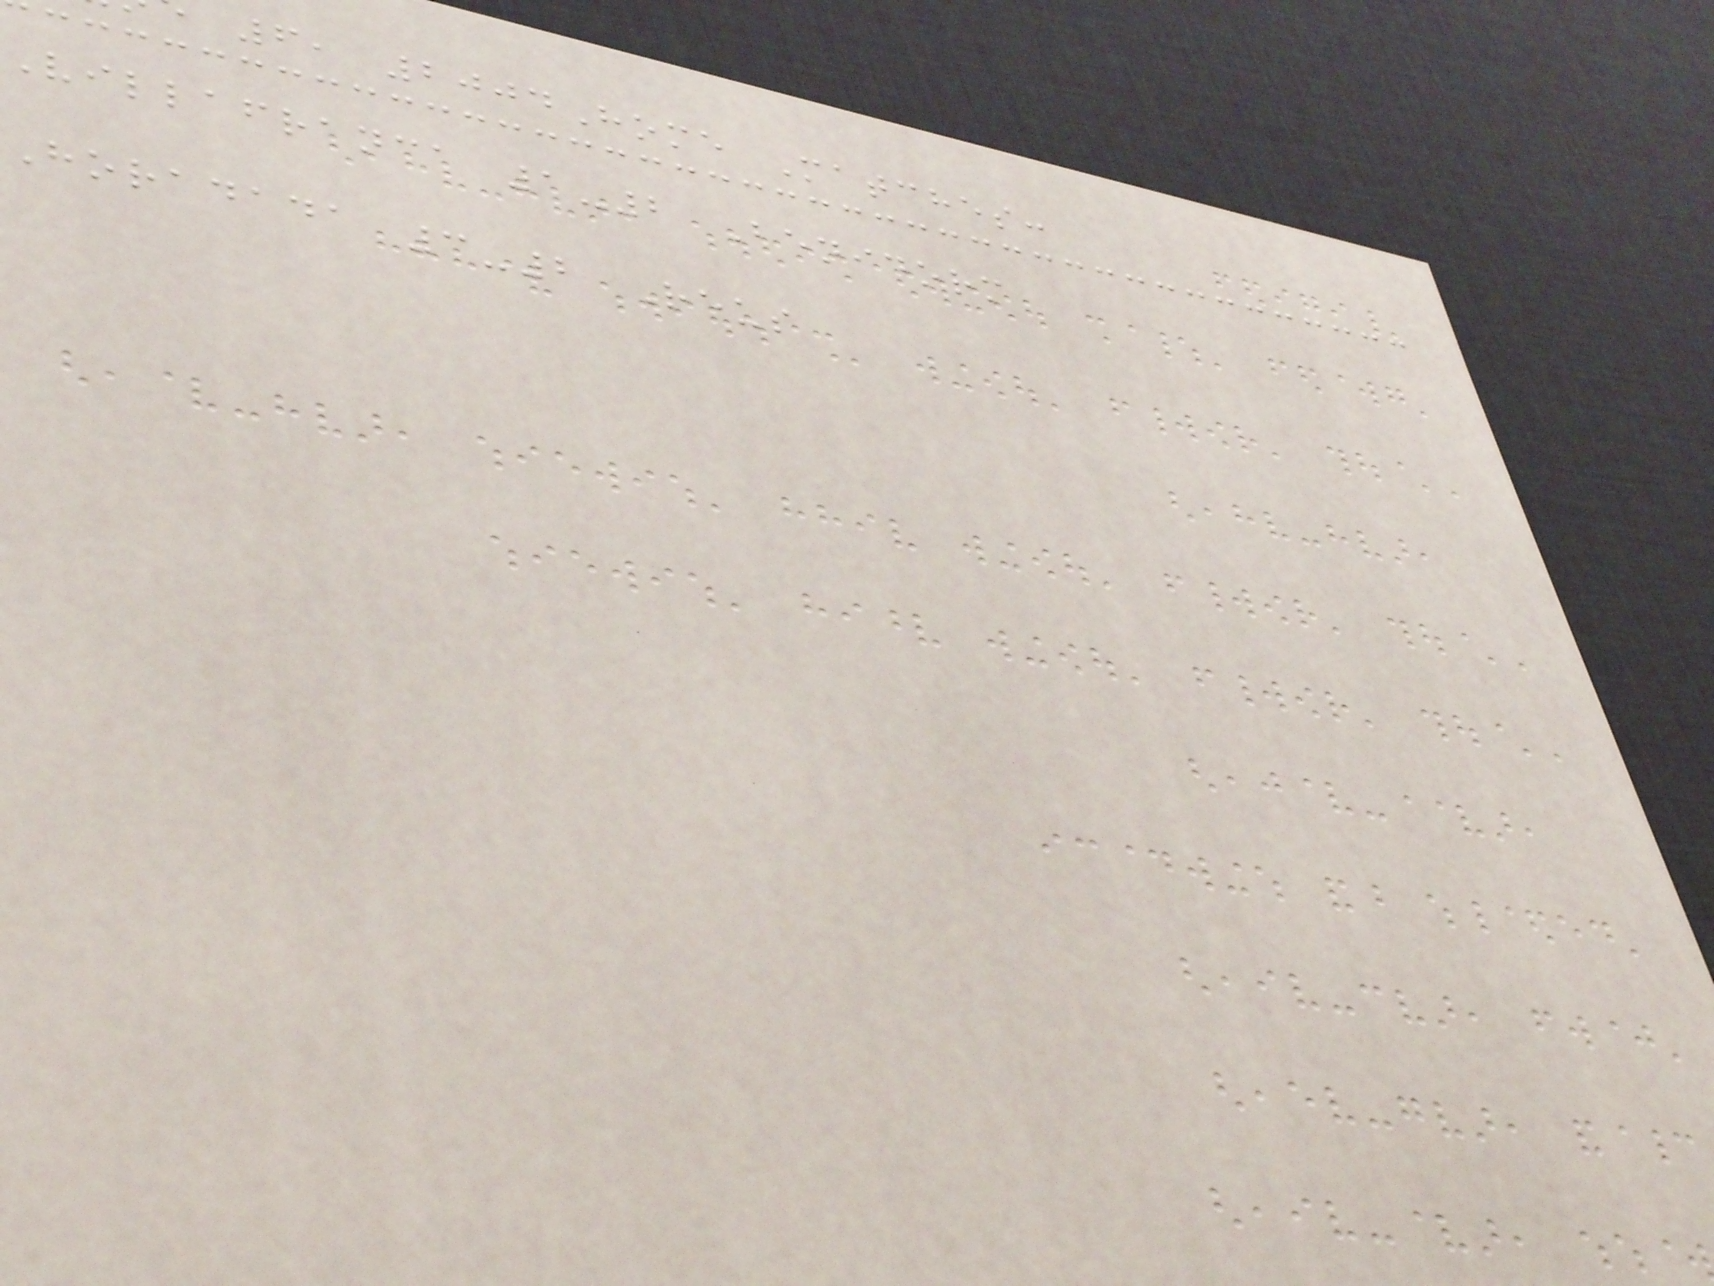6, 2004Home Matches:
Villafranca 1-2 Benidorm
Horadada 3-2 Reus
